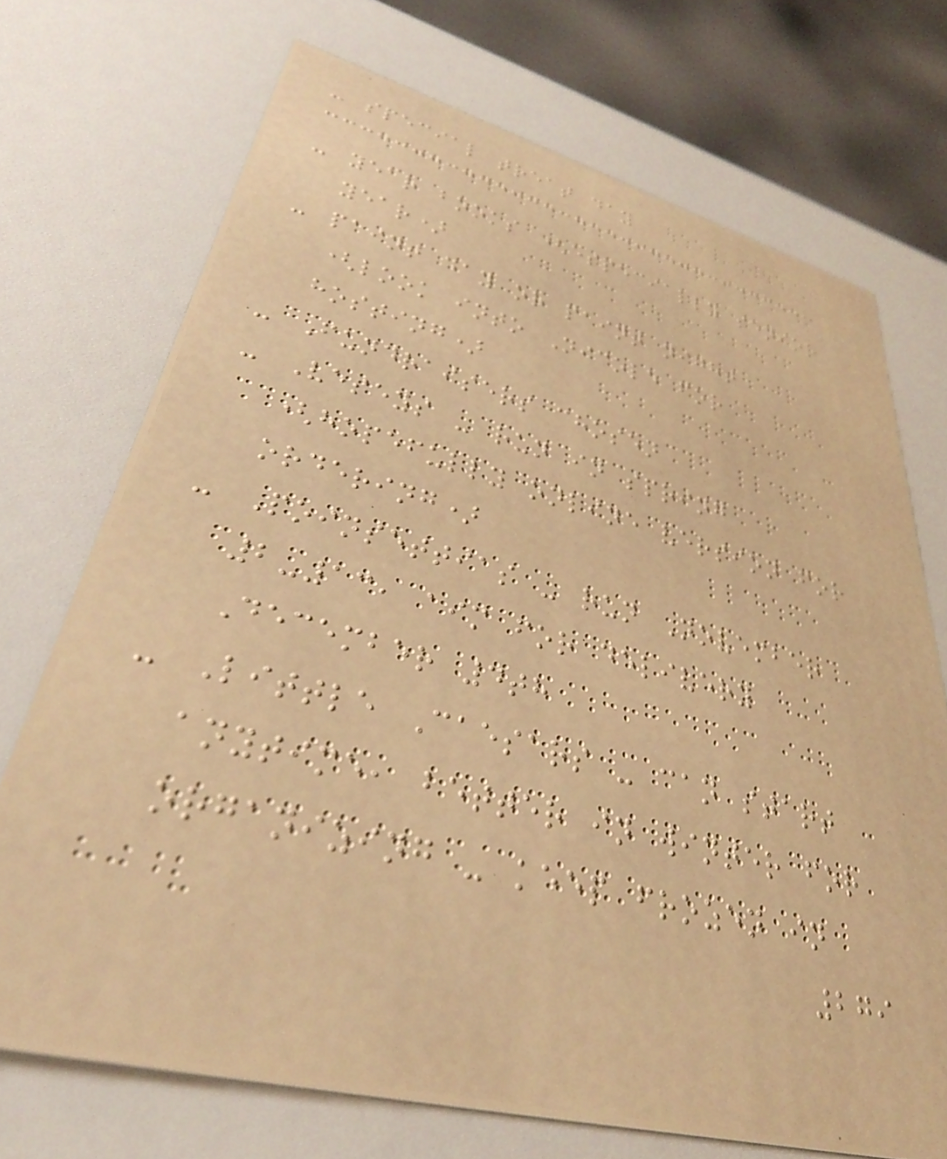- special treat day
- year books (especially senior
year)
- paint day or paint night
(look into Nicole for
hosting)
- Fundraisers chosen
- Veseys - run in spring
(hopefully online version for
ordering)
- Poinsettias - run November
2-13, aim for delivery
December 4th
- Little Caesars - can start
anytime, better in winter for
organizing - keep frozen in
279
